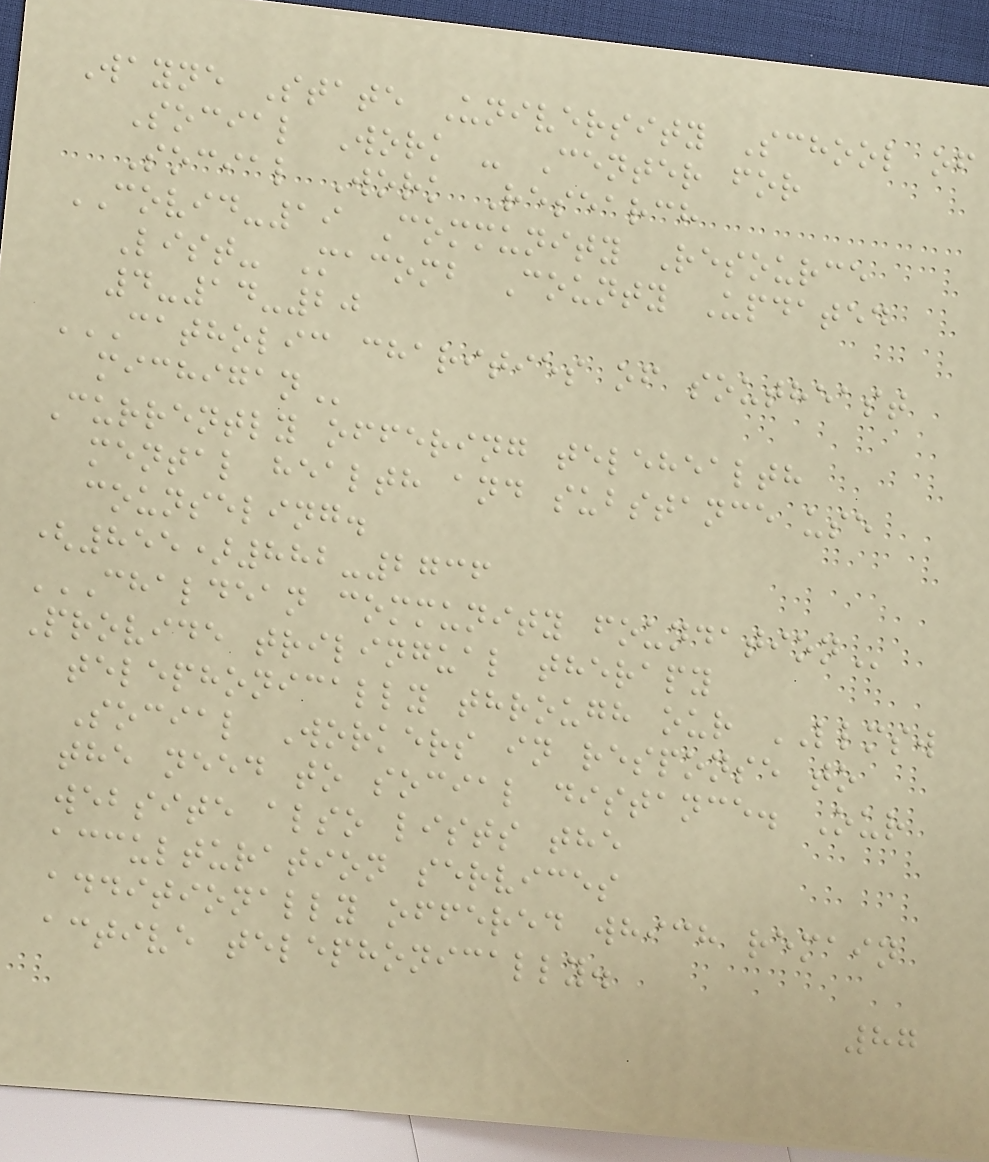Wayne State University School of
Social Work - Center for
Social Work Research
COVID-19 Community Resource
List- Macomb County Updated
4-14-20
CATHOLIC CHARITIES OF SOUTHEAST
MICHIGAN
Currently offering telehealth
mental health and substance use
counseling.
(855)882-2736
CHALDEAN COMMUNITY FOUNDATION
Provide trilingual therapy
telephonically through our LLMSW
Social Workers in response to
the need to social distance. Our
website also lists the
acculturation services
additionally offered which remain
active telephonically.
87
